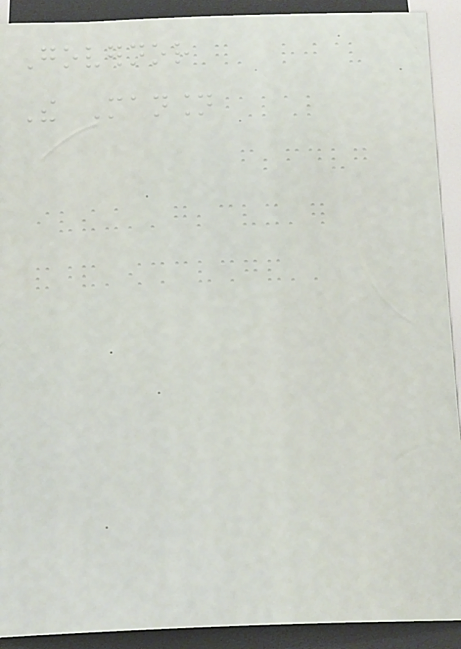Governor
The Mansion
